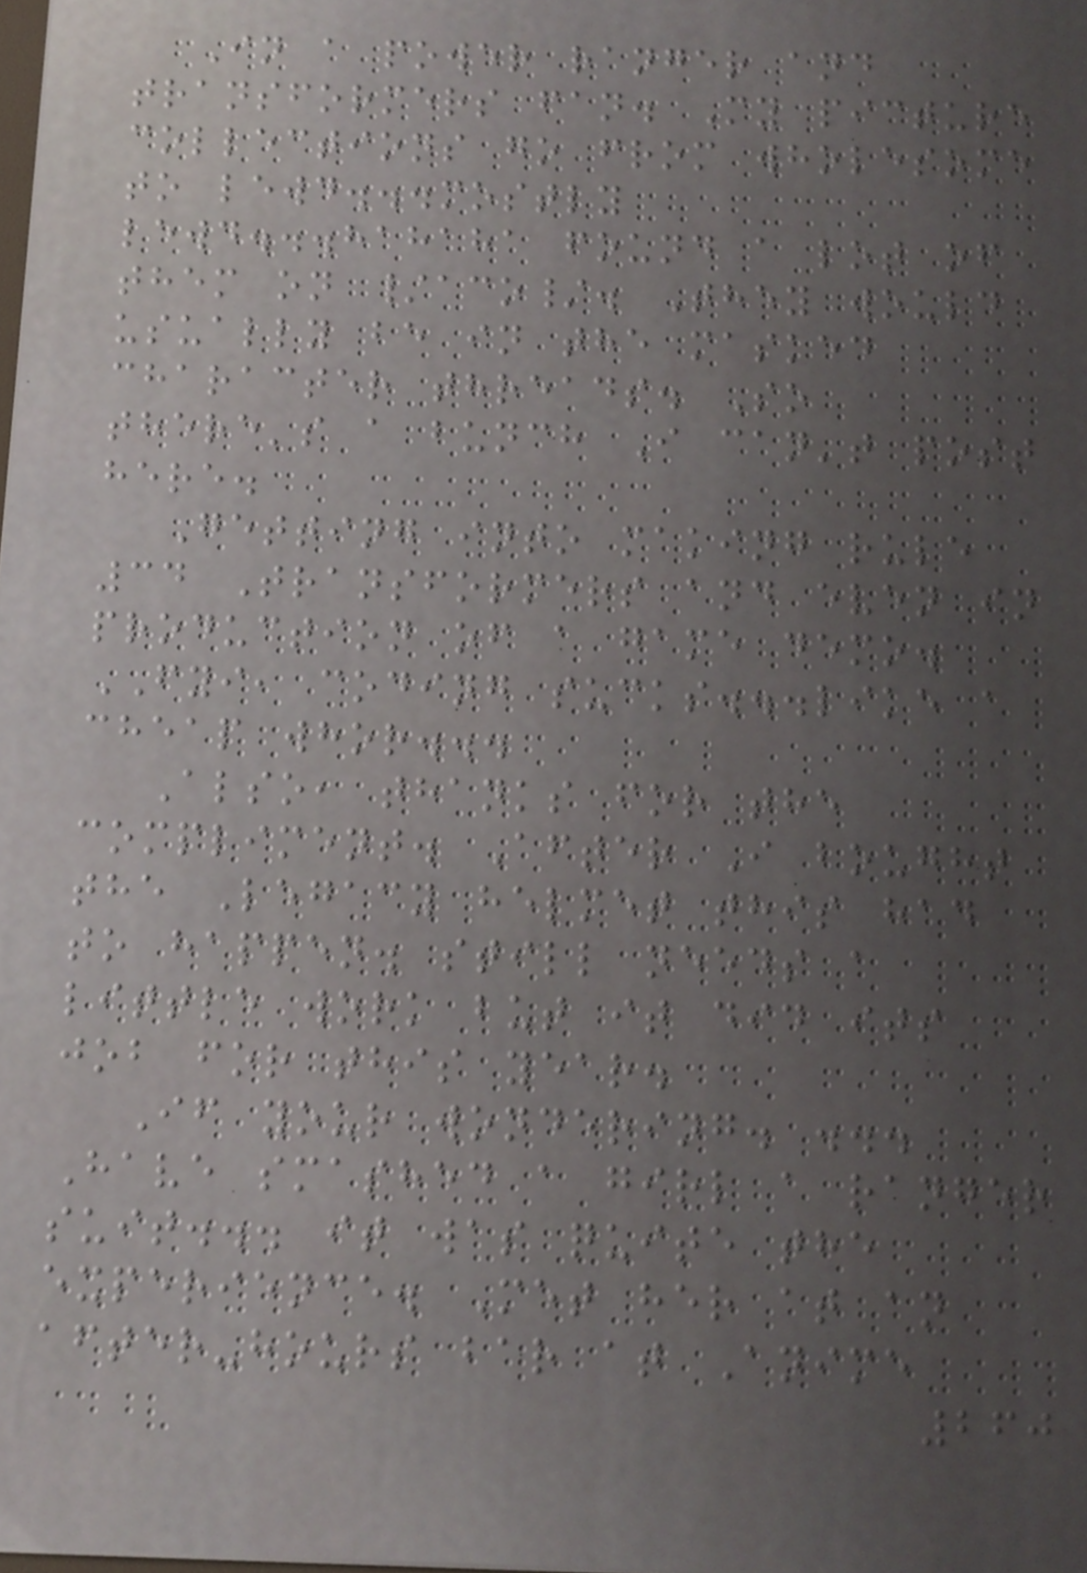In a power ranger and
transformers fan. My picture
collections go from wholesome
to lewd...mostly
lewd...hahaha found a lot of
them on /aco/. They would
usually be in the masked
character threads. So
there's a bunch I can't post
here.
Getting into making rule
34 Transformers and even in
production of a game demo.
FYI, coding sucks...like a
cheap whor...
Also, thanks for the
compliment. After I bought
the Legacy helmet this had
to happen. still needs a
little work but it did its
job for this year.
If your wondering. ...
Have smashed a girl a ranger
suit... it was quite the
experience. Met her at an
after-hours bar at Anime
260
